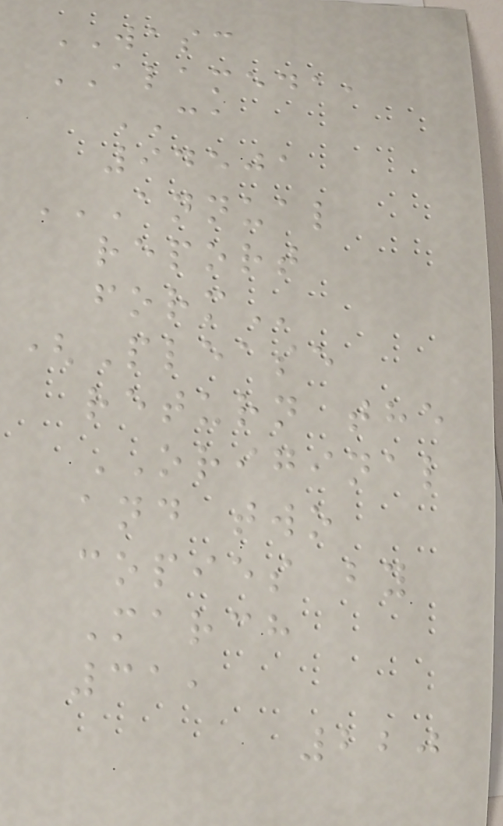WASC
ALAMEDA,
CA
94501
ANNUAL
REPORT
FORM
(Please
return the
ORIGINAL
and two
copies by
March
31,
220
